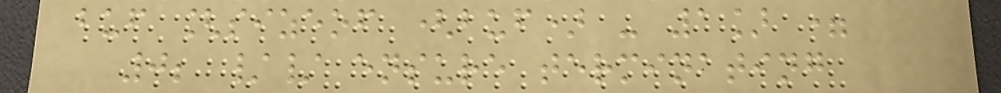buf [sizeof (buf) - 1] =
0; // ensure terminating
